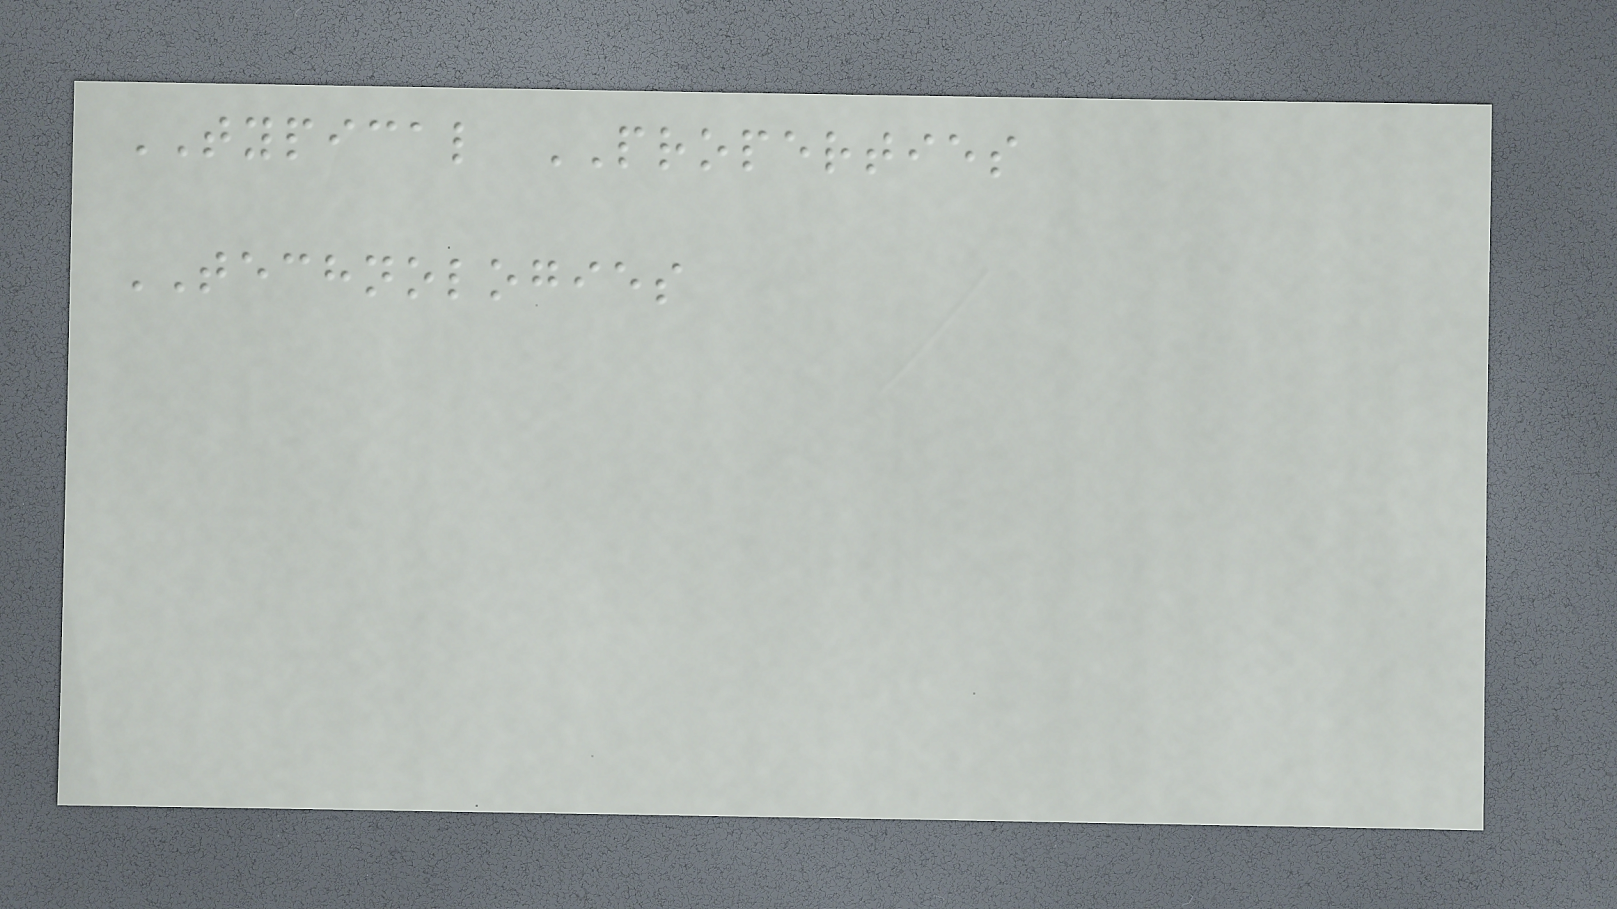TYPICAL PROPERTIES
TECHNOLOGIES
